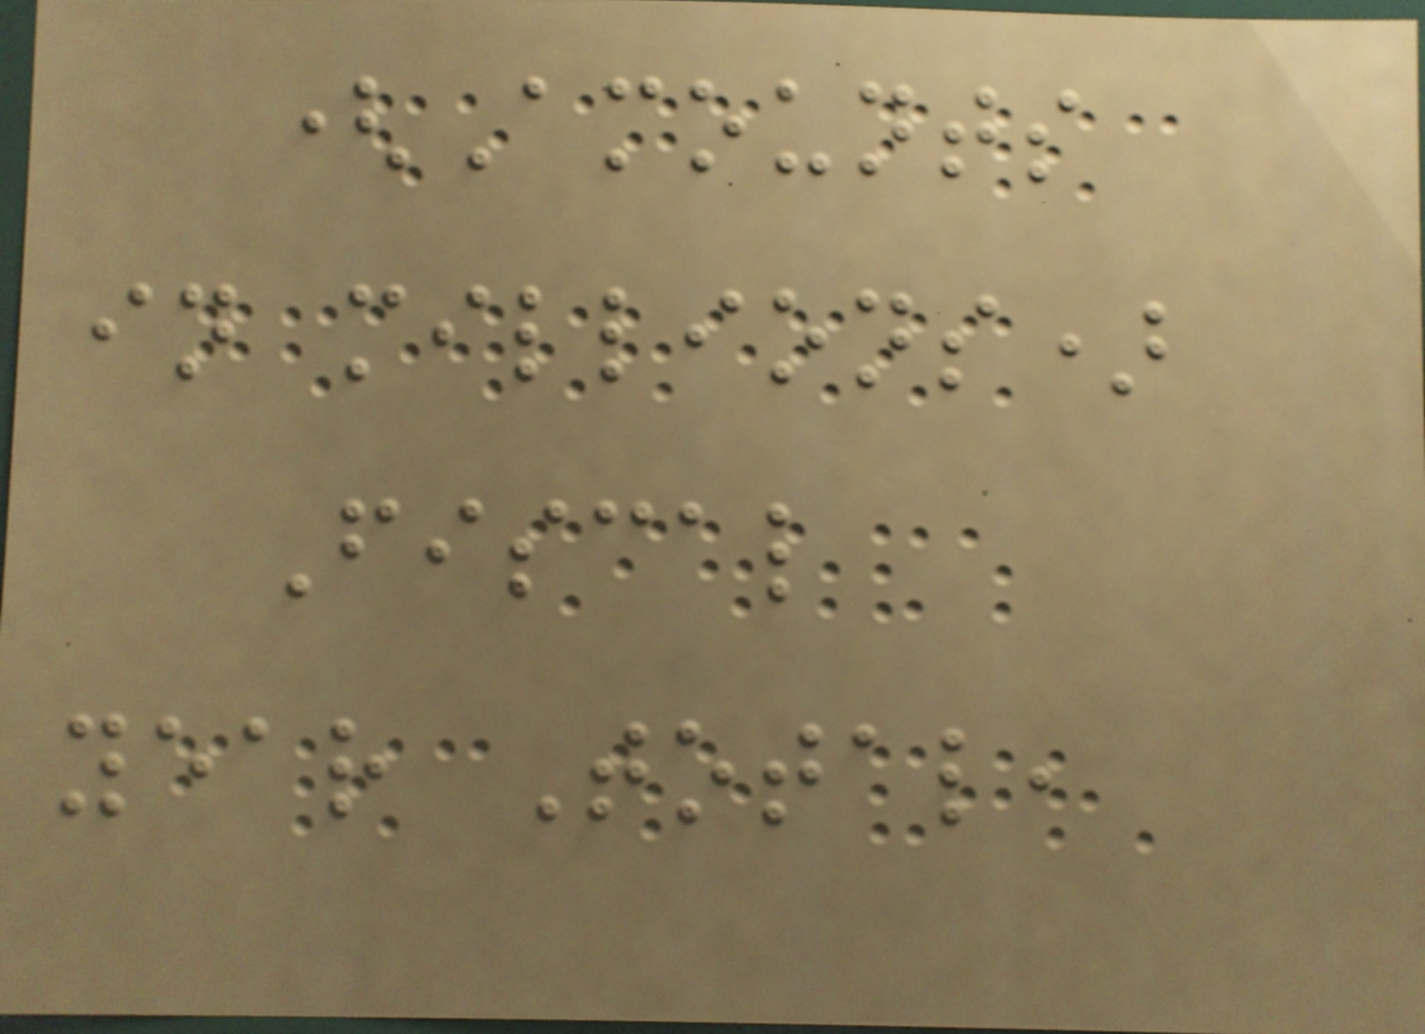(Amounts
in millions)
Fiscal
year Total,
